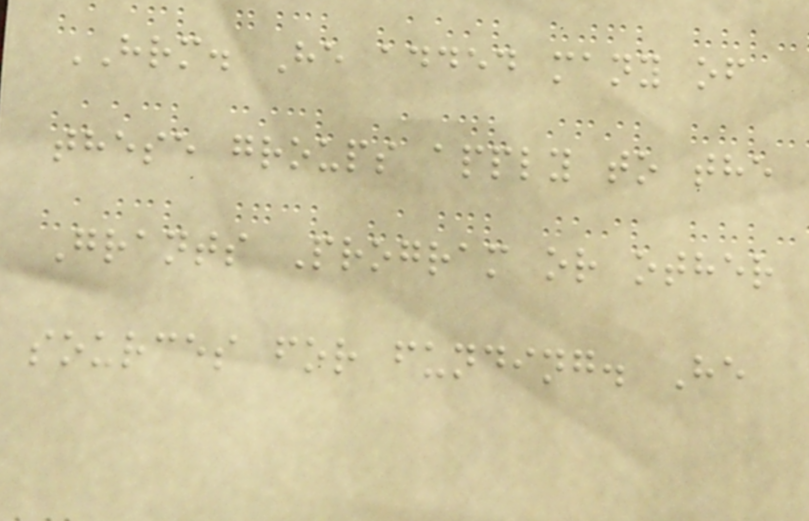HRM. He added many of
these groups apply to the
Grants Program or other
sources for funding. He
